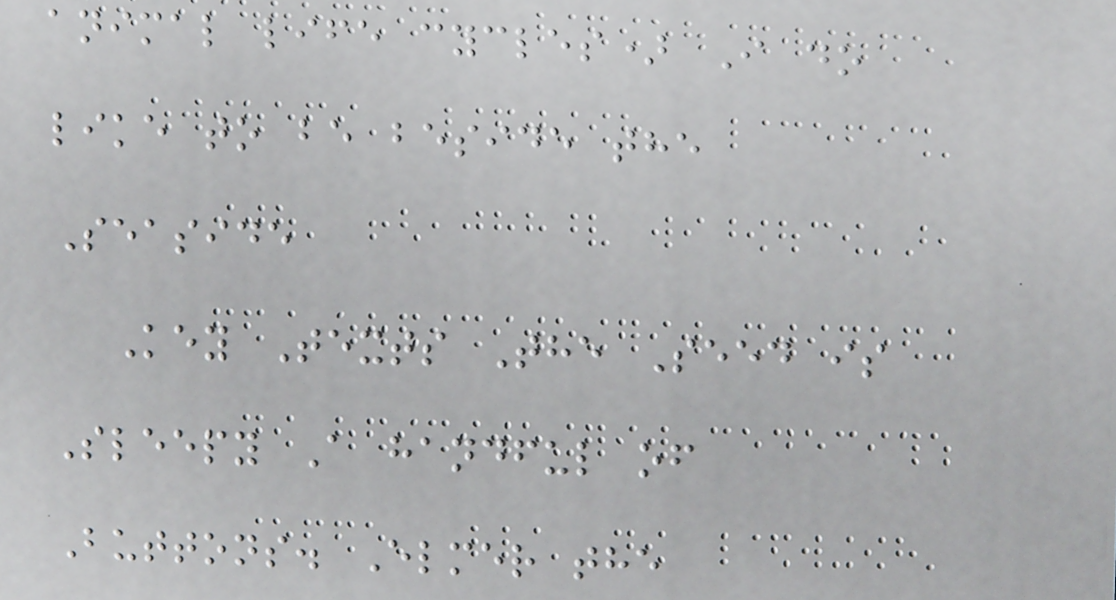animal life cycles) I do
like to be beside the
Seaside
Key Texts The Seed is
Sleepy A handful of
Buttons. Elmer the
